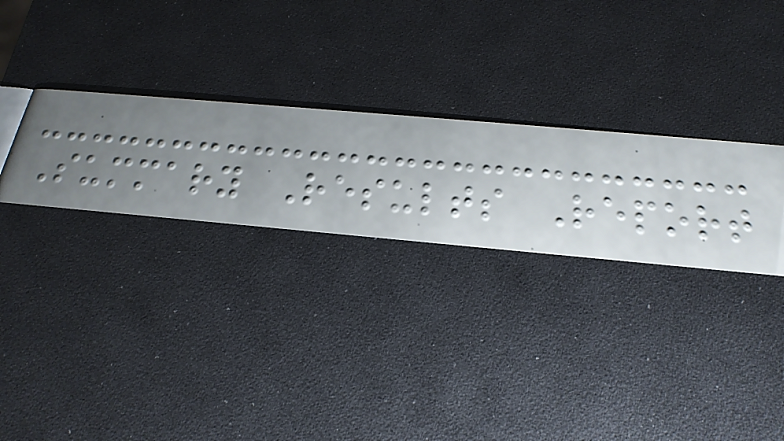Summary Results Report
